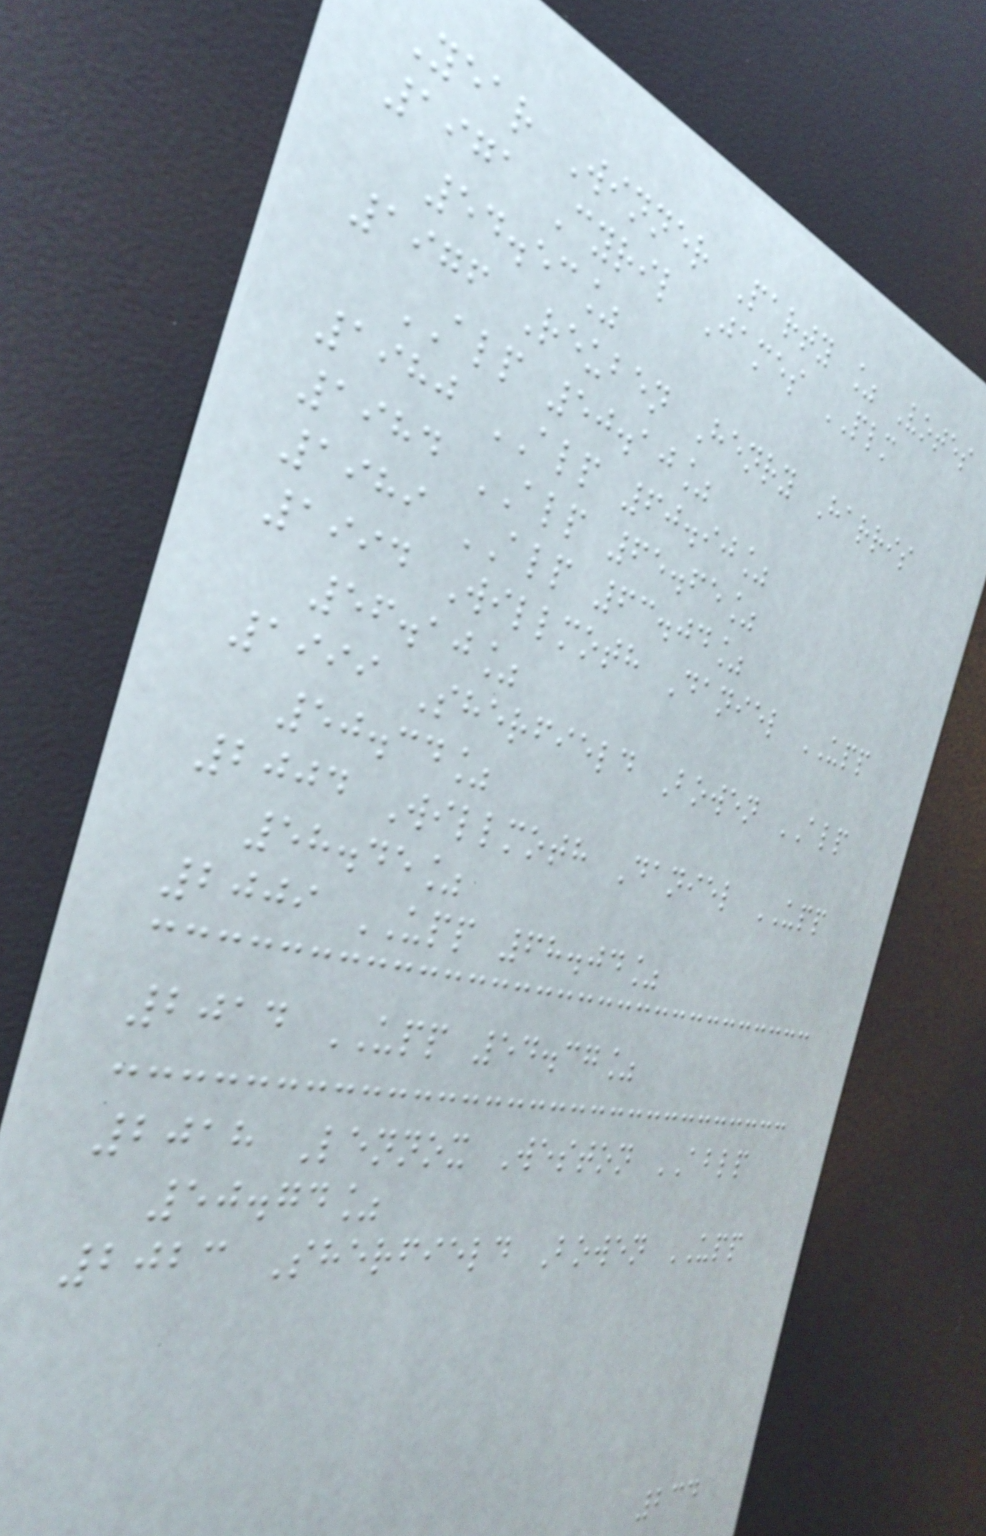Year Winner Party % Votes
1971 Cyril James PLM
54.53%
1976 Reuben Henry Harris
ALP 50.10%
1980 ALP 60.90%
1984 ALP 65.65%
1989 ALP 63.04%
1994 Willmoth Daniel UPP
56.10%
1999 Sherfield Bowen ALP
50.34%
2004 Willmoth Daniel UPP
58.45%
2009 UPP 68.04%
2014 UPP 54.37%
2018 Lennox Weston ABLP
50.74%
2023 Sherfield Bowen UPP
234
